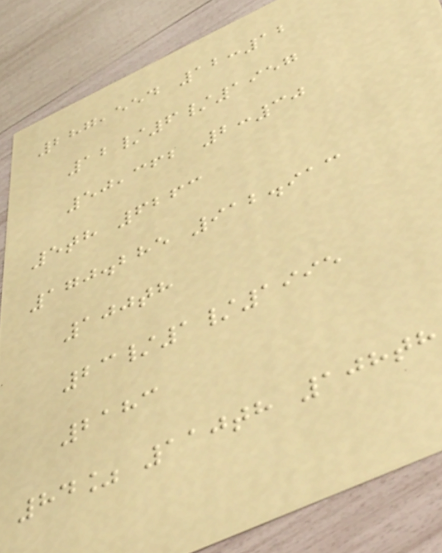287,554 12:12
12/6/1957
50,362 2:30
5th 6263
170.285 912.913
100th
23/1/1995
2183
84% 110th 108th
